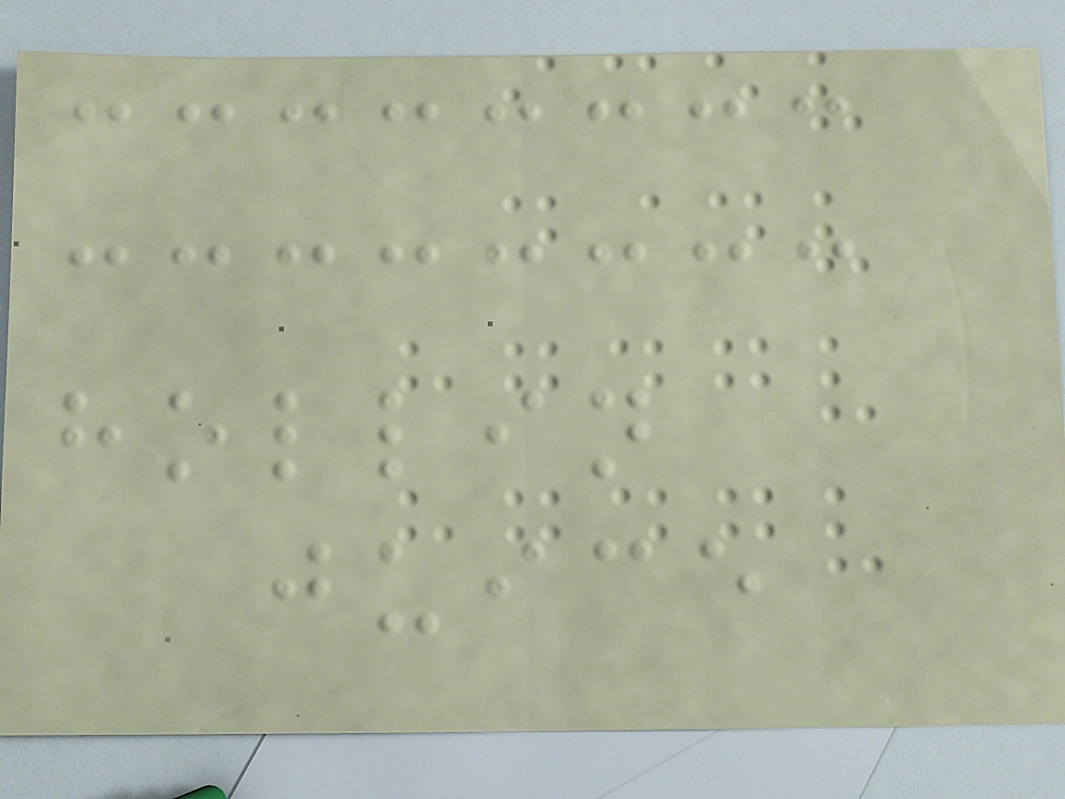hollin
juice
